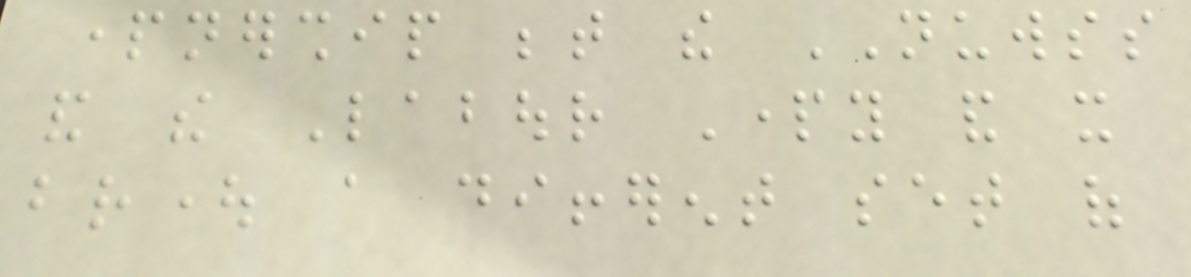partnership between the NUWSS
and the Labour Party and it
brought a different set of
